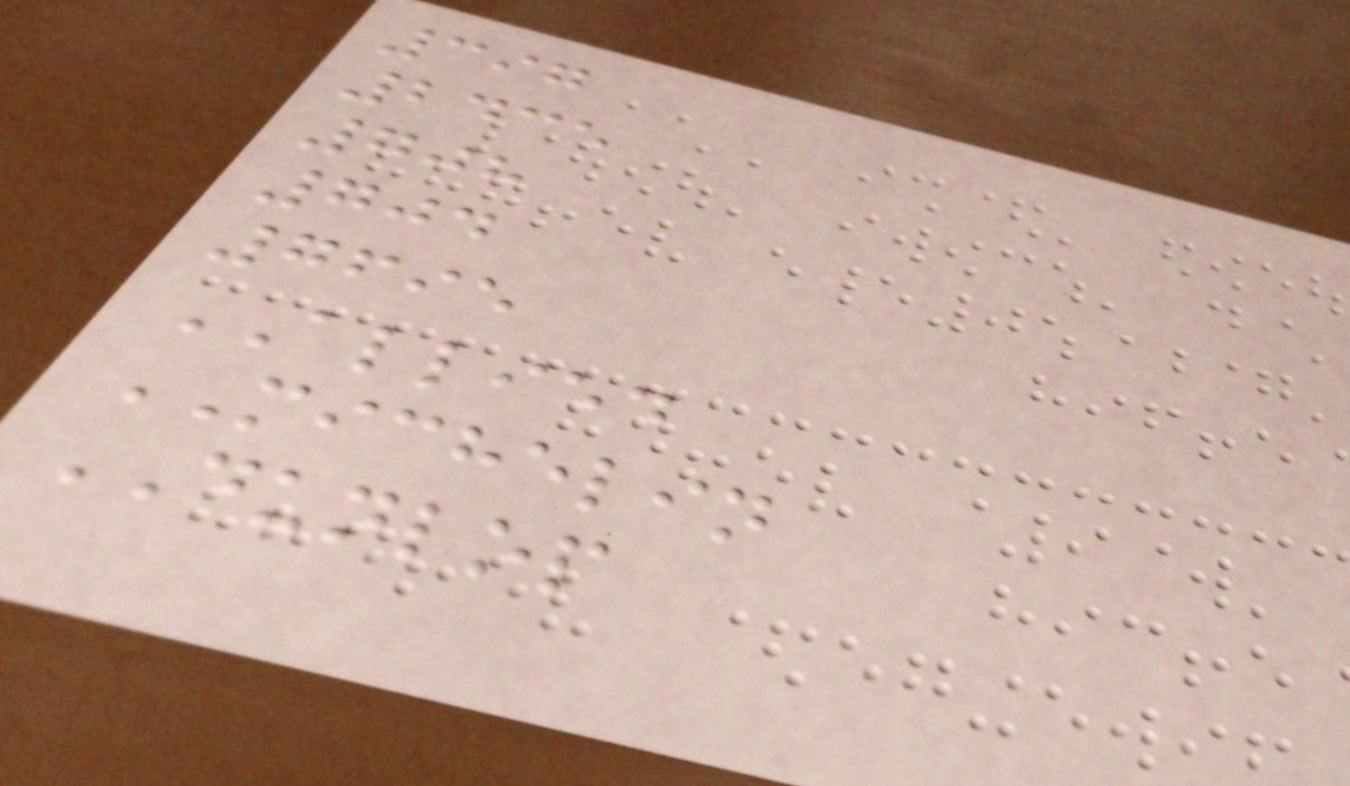397
2435
708
704
7695
ALLIED
MICHELIN
DUNLOP
